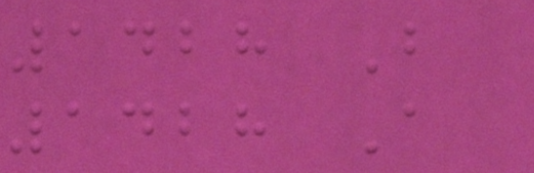1428 B
1428 A
